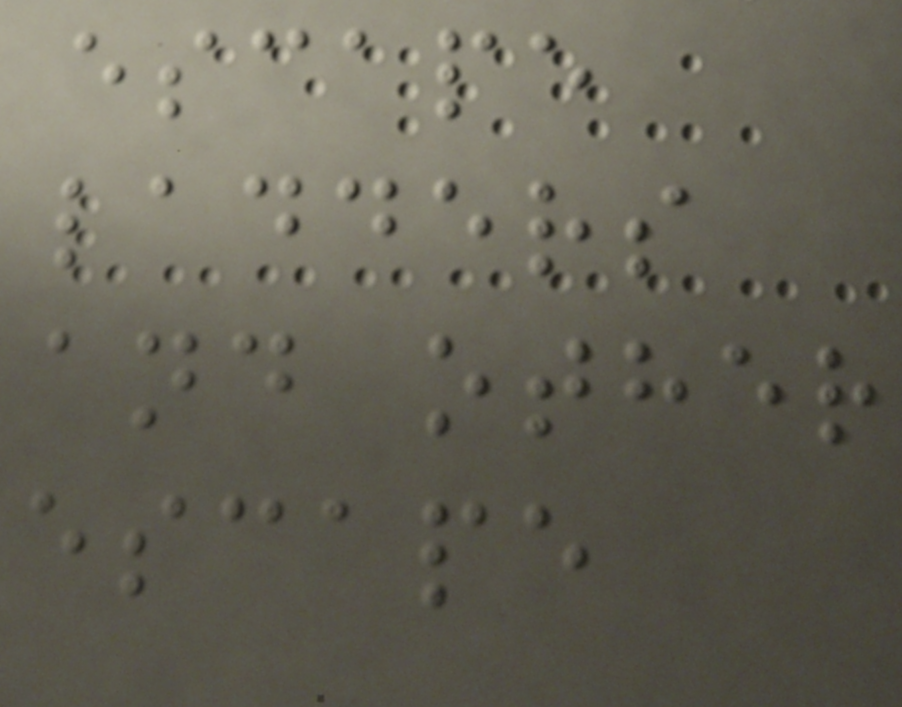escape
ladders
and other
escape
